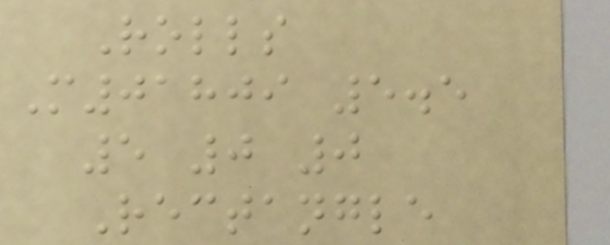Rolls
M01809 5.5
5 0 0
Rectangle
